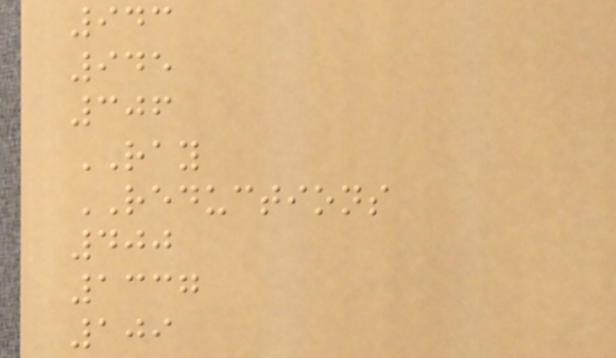943
945
306
RAY
REDUCTIONS
400
1337
109
